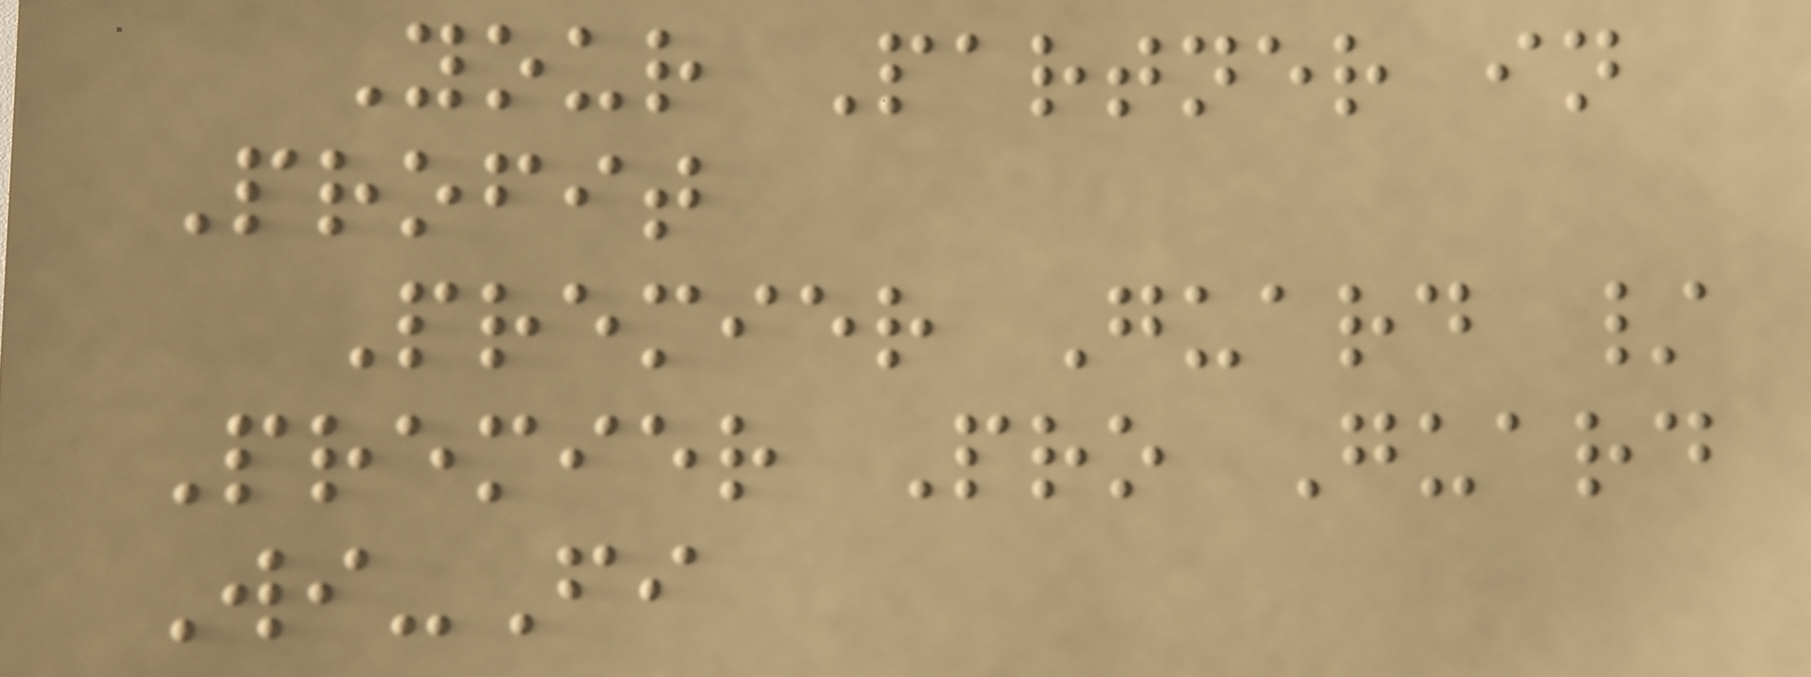Your Partner in
Profit
Premier Guard /
Premier Pro Guard
Wi-Fi
